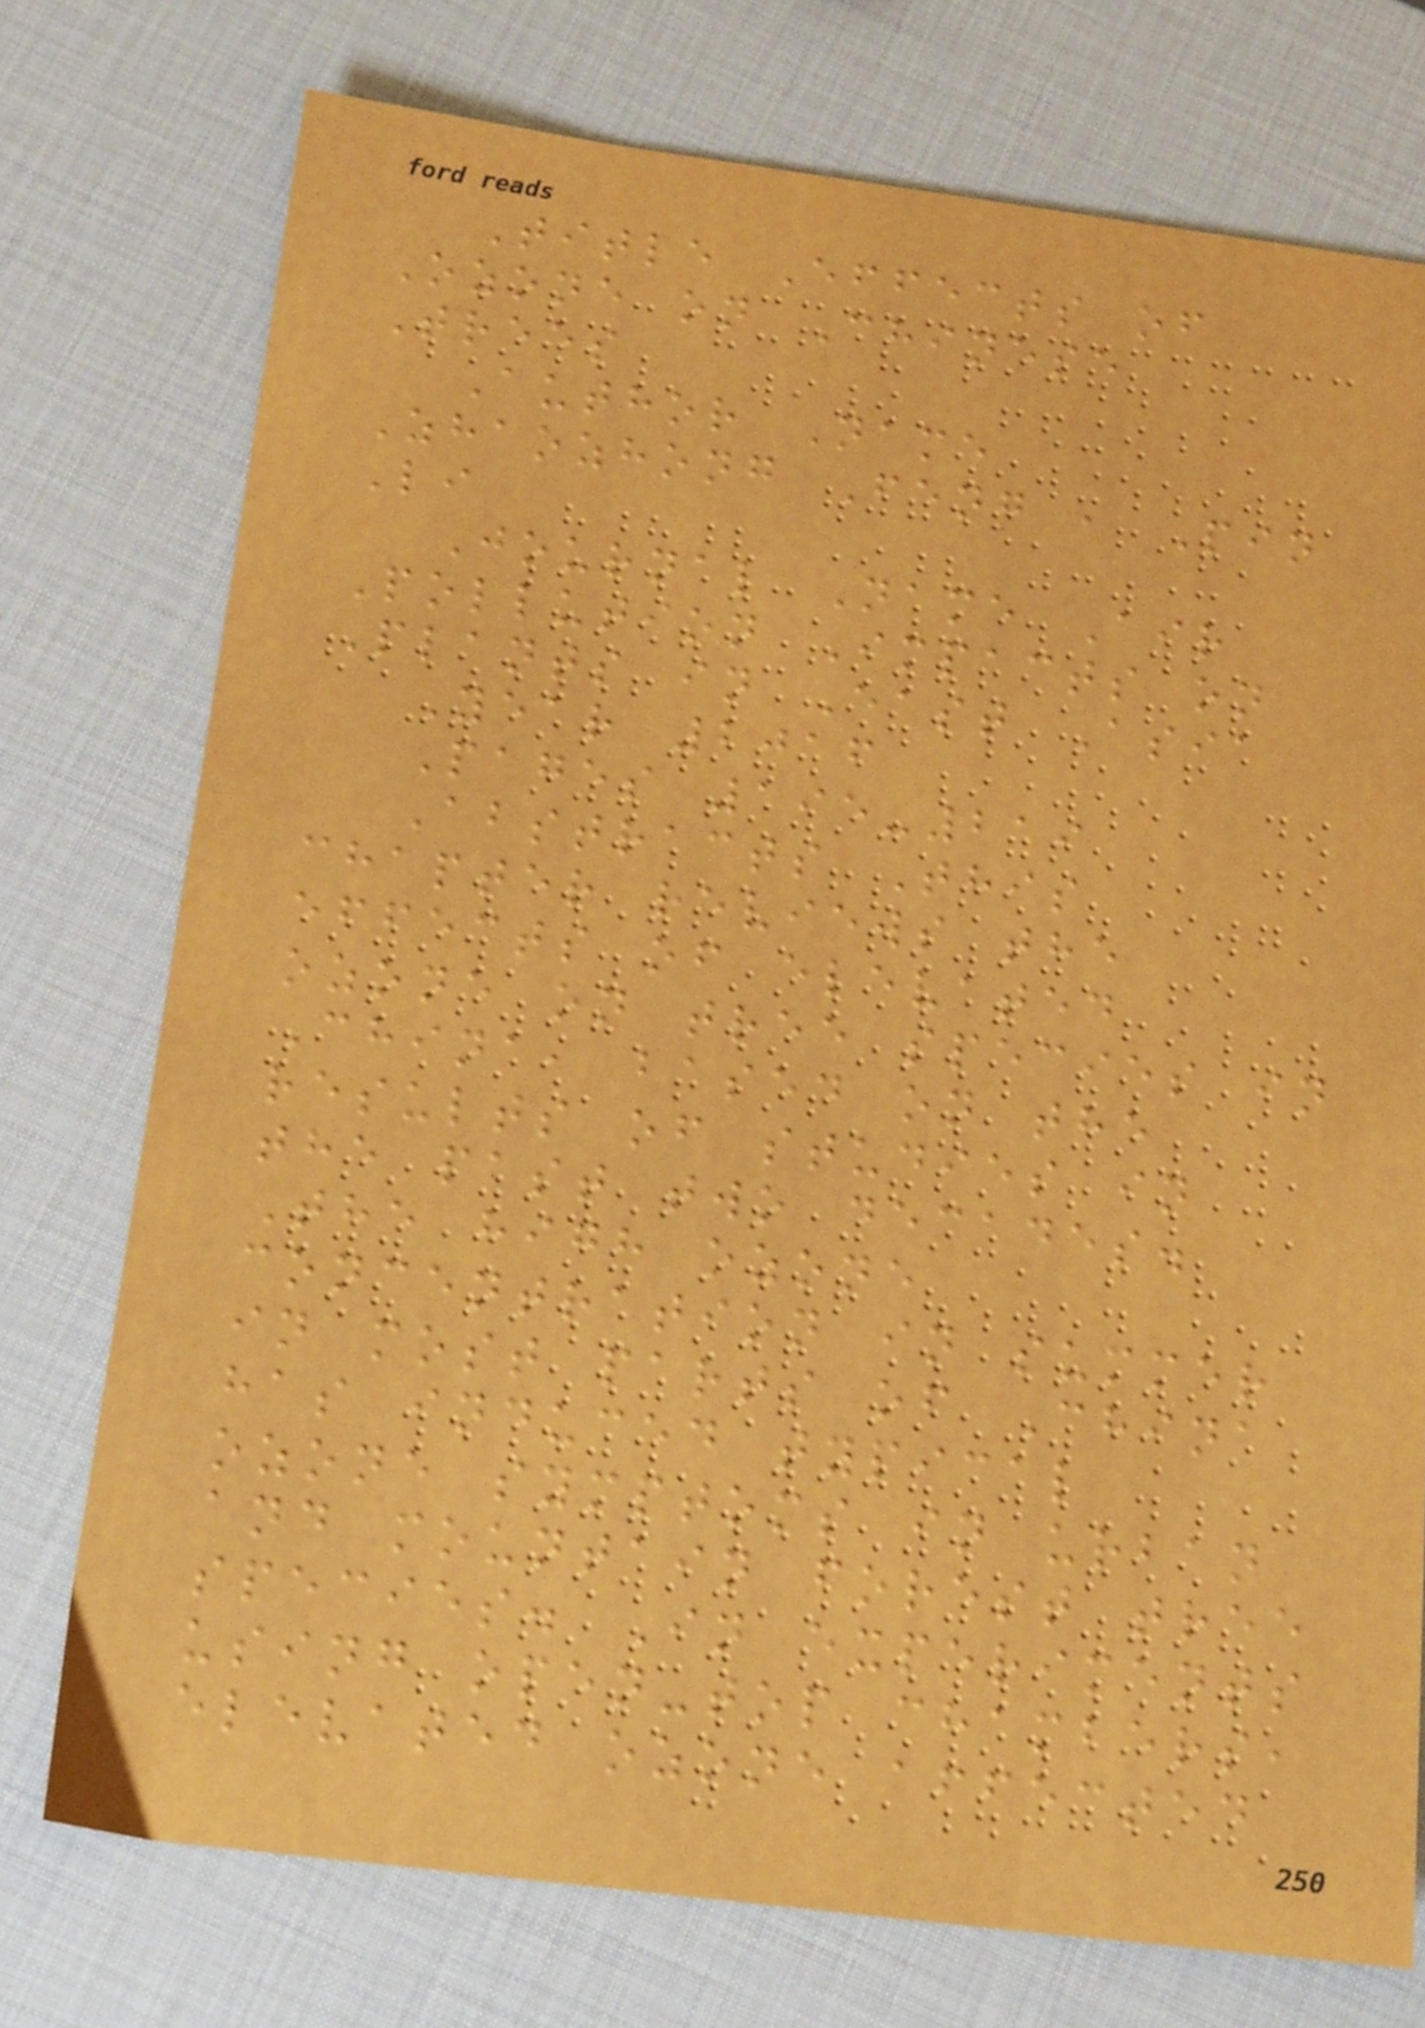Title Effects of
Ozone on Chinese
Trees
Author Name
Zhaozhong Feng , Pin
Li
Journal Name Air
Pollution Impacts on
Plants in East Asia
Year 2016
Pages 195-219
Abstracts This
chapter reviews the
effects of elevated
ozone on tree species in
China, based on the
results of studies in
the past two decades.
The high ozone
concentration in summer
in most parts of China
has induced typical
ozone symptoms in urban
and mountain forest tree
species. In experiments
using open-top chambers,
elevated ozone affected
